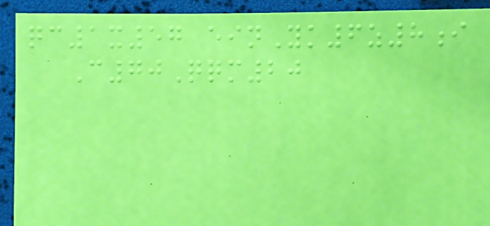qc1x57 einYk6z8i
C70Qqm20
